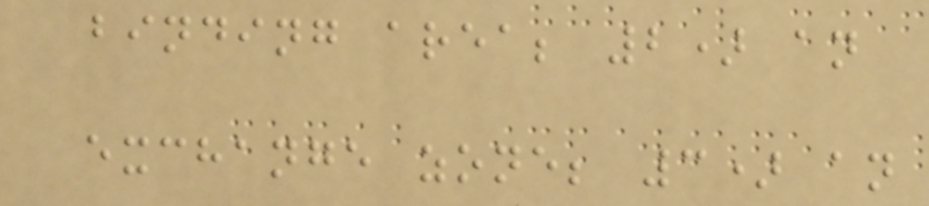binding area; 2) an
exchange zone; 3) an
